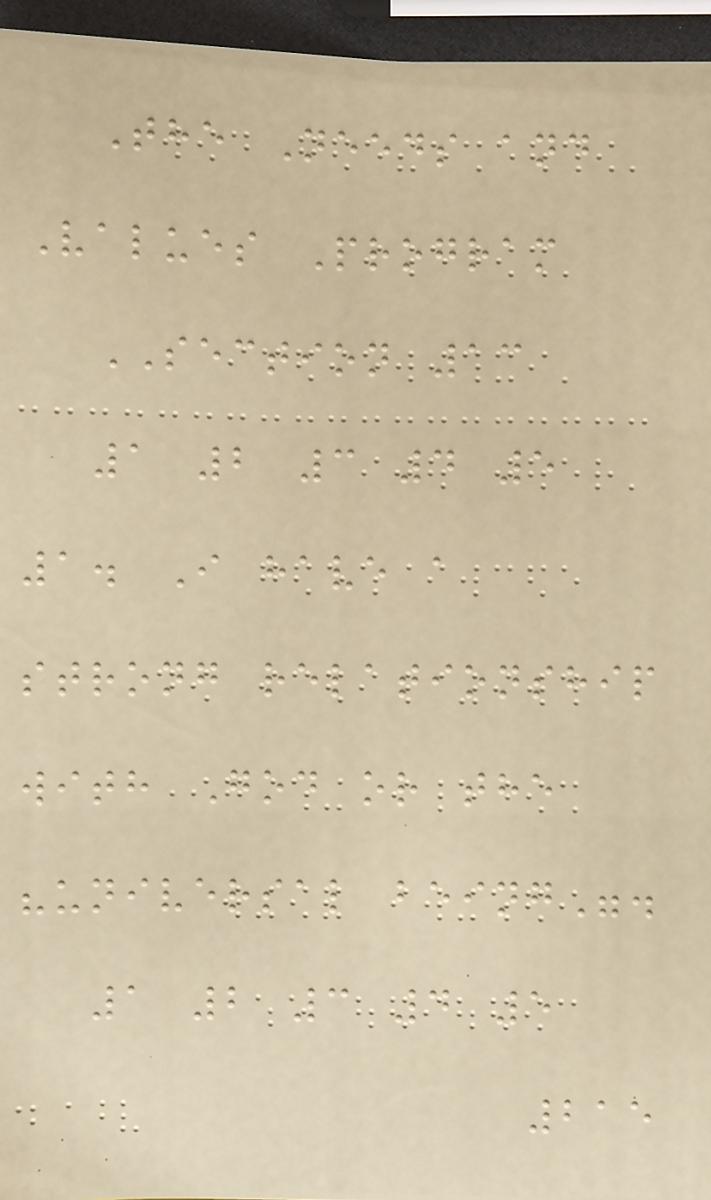The Needs and
Values Program
SECTION 13
1 2 3 4 5
1. I have a
strong relationship
with God or the
"universal being".
1 2 3 4 5
215
